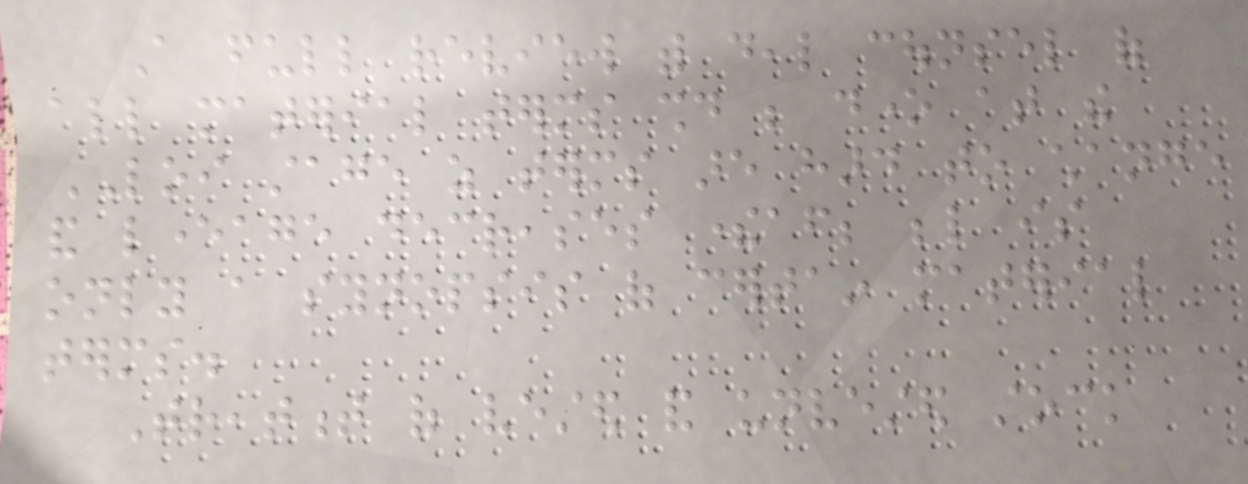A full review with deal counsel of
all material terms should be done at the
LOI stage as terms are hard to change
and leverage decreases thereafter; below is
only a synopsis of certain material
terms.
Treatment of vested and unvested stock
